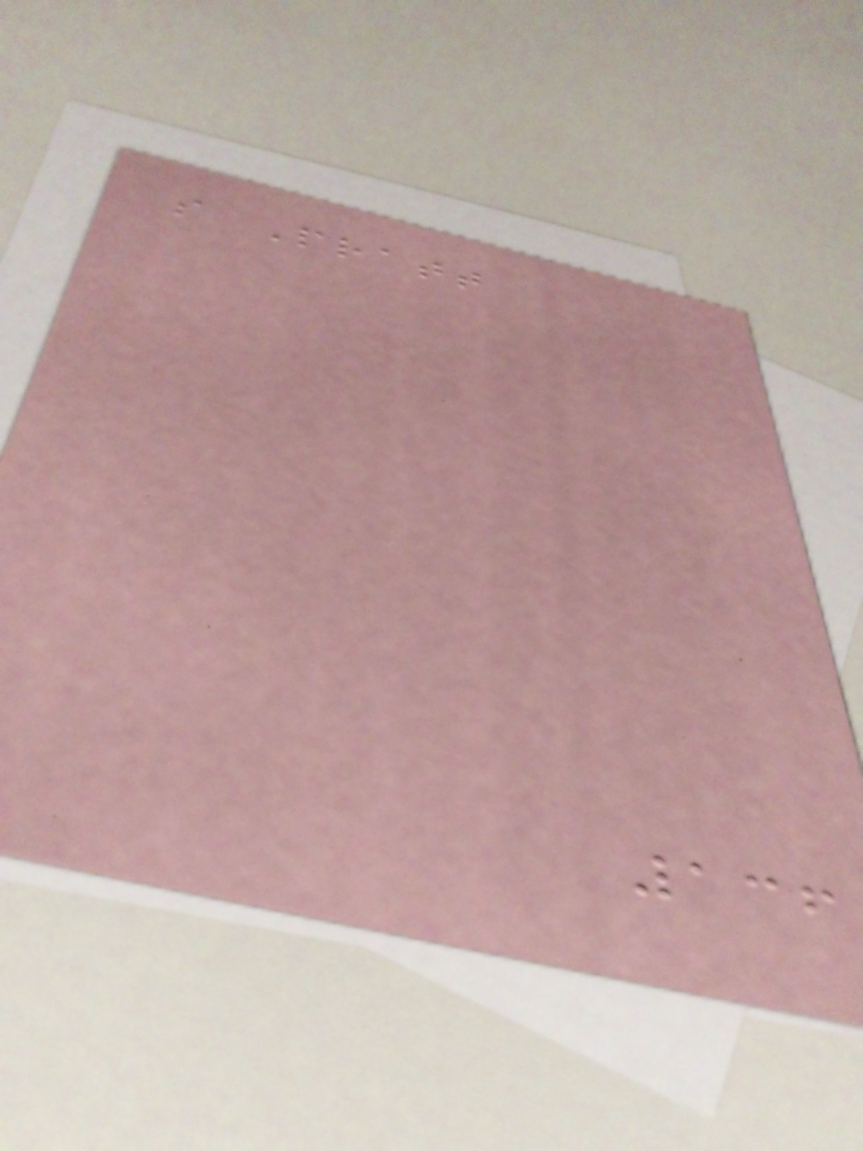s Pratt
136
